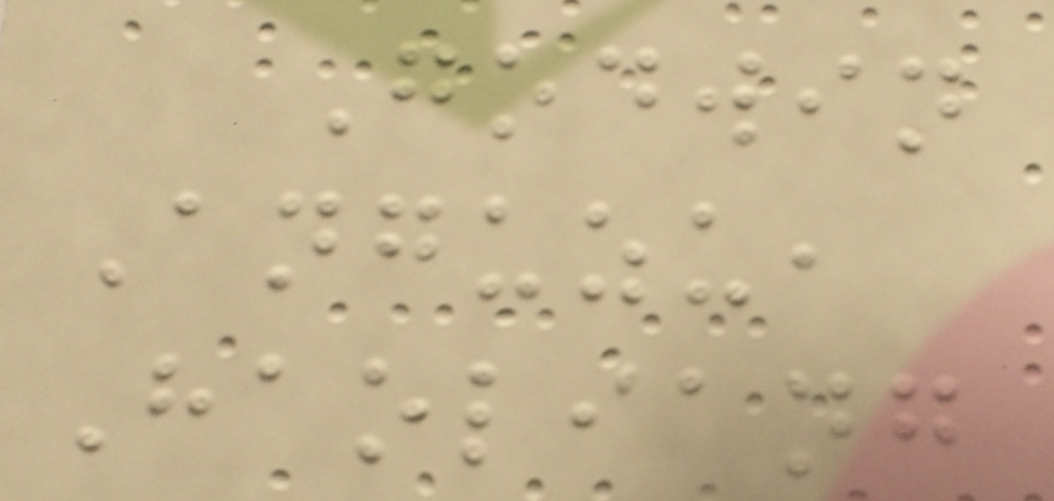Godwin
Anguzu,
Haoliang
